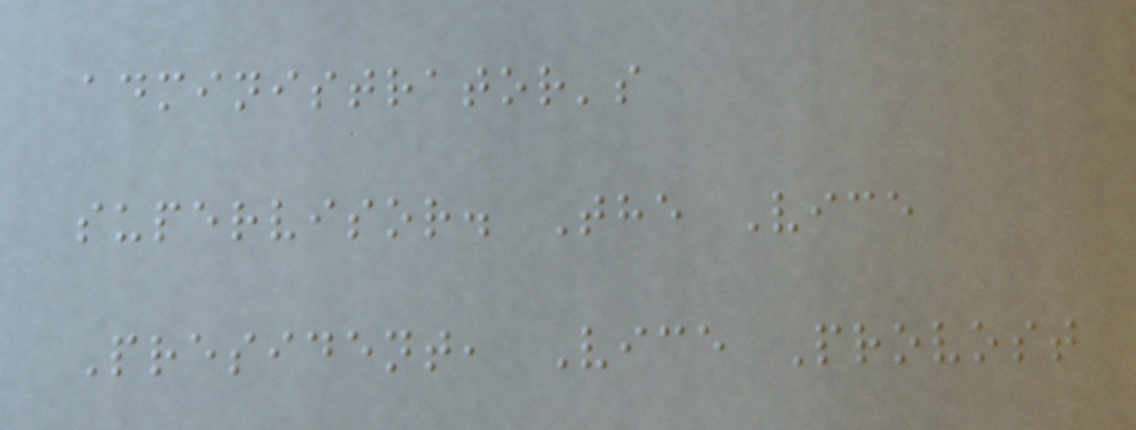administrator's
supervisor. The Vice
President, Vice Provost
